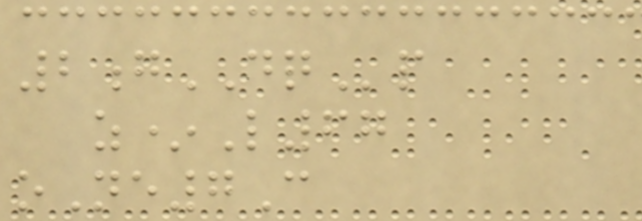2gDQp
z*L67
oNe7C
